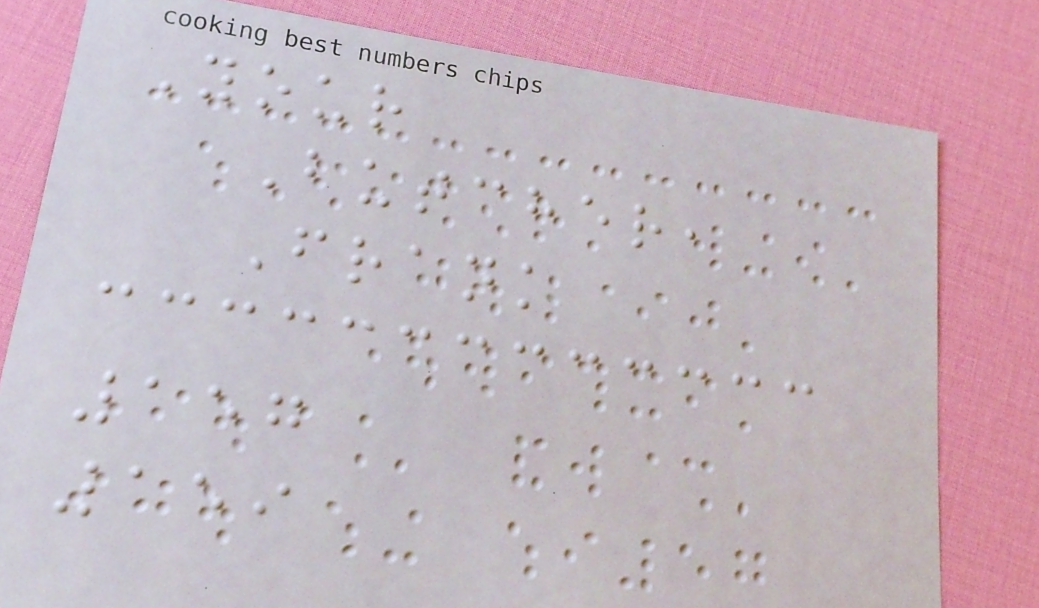Your
Butcher,
Frank
157
159
